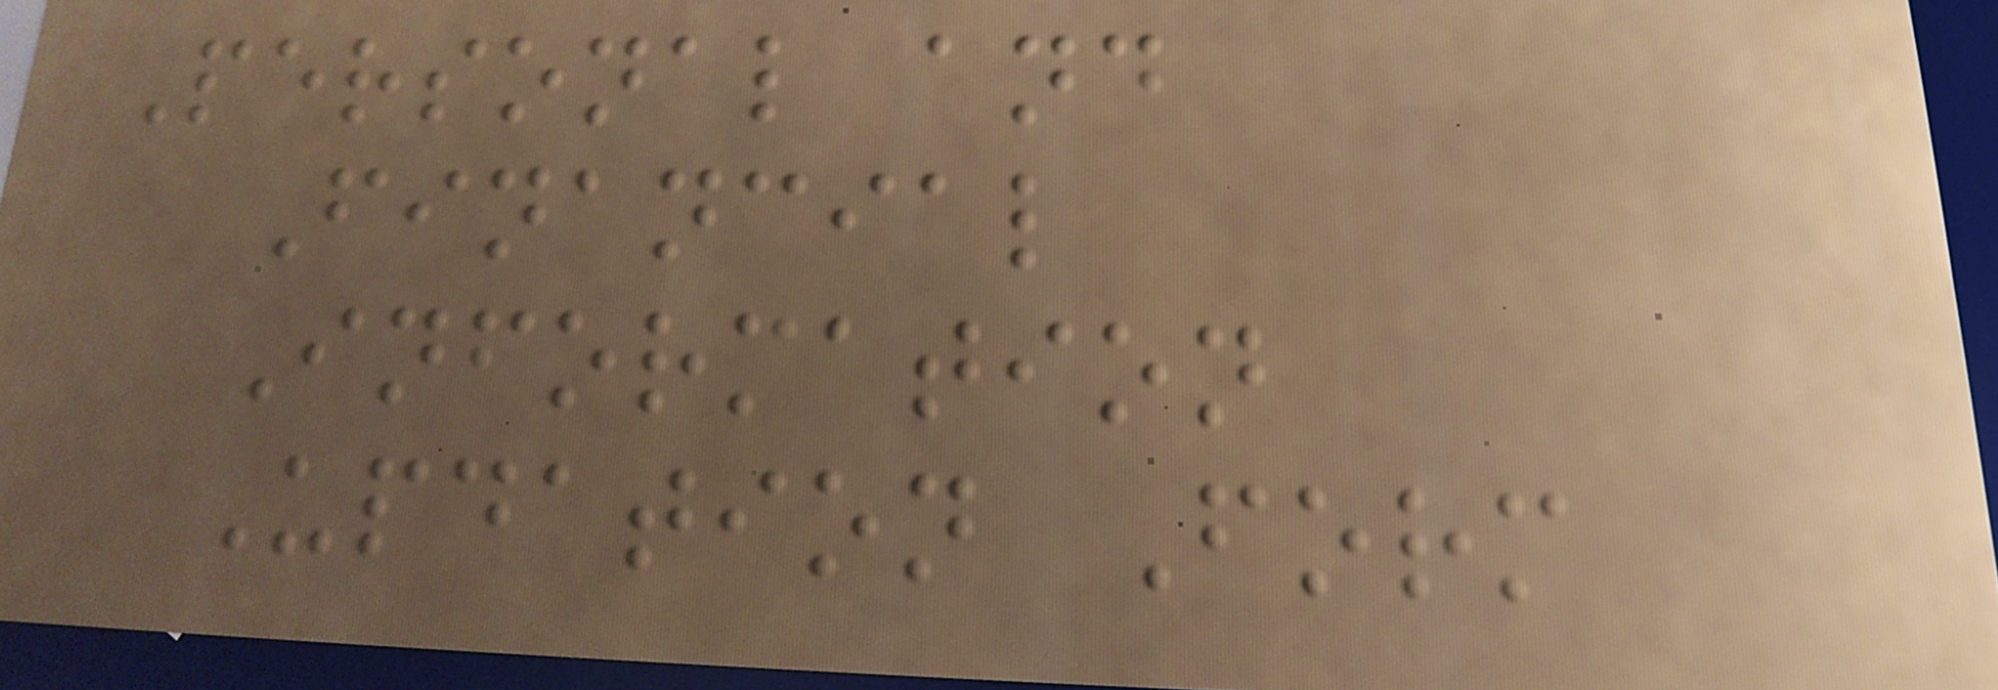Personal and
Financial
Information
Updation Form
